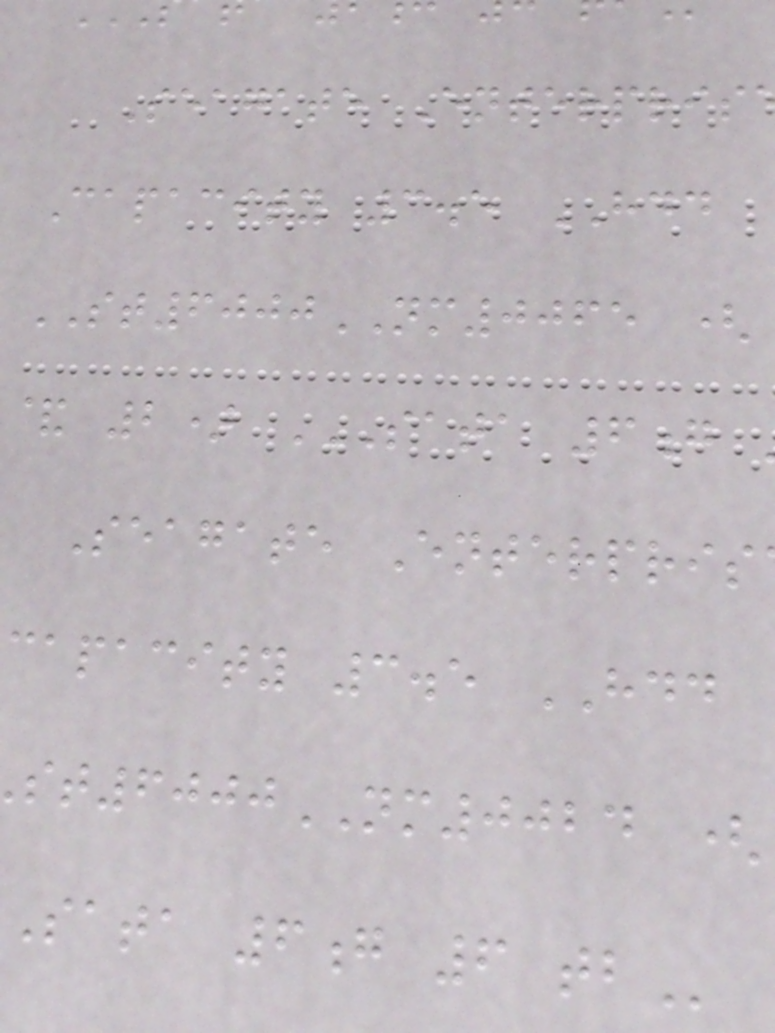Seagate Enterpris
Capacity 3.5 HDD
ST6000NM0065 (
Seagate Enterpris
capacity 3.5 HDD
6000NM0024 (
sata 6g 6
